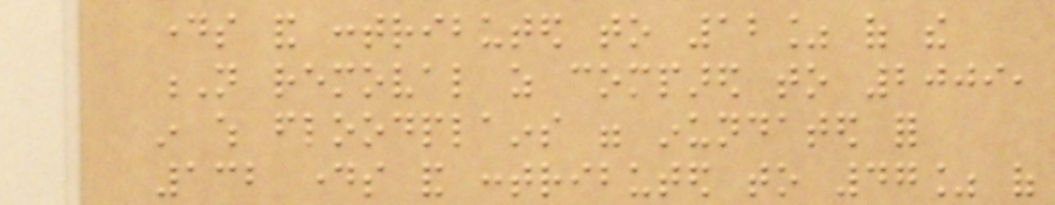days and contributed to 12% of the
N removal as compared to 2009,
in which floodplains were inundated for
132 days and contributed to 47% of
